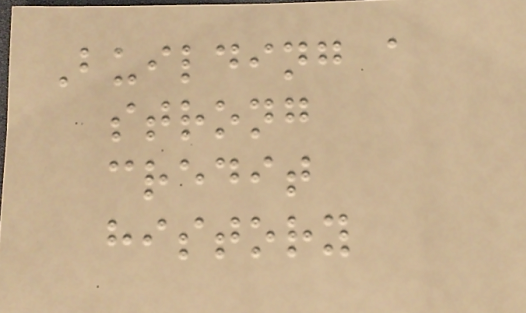Building a
strong
credit
history
